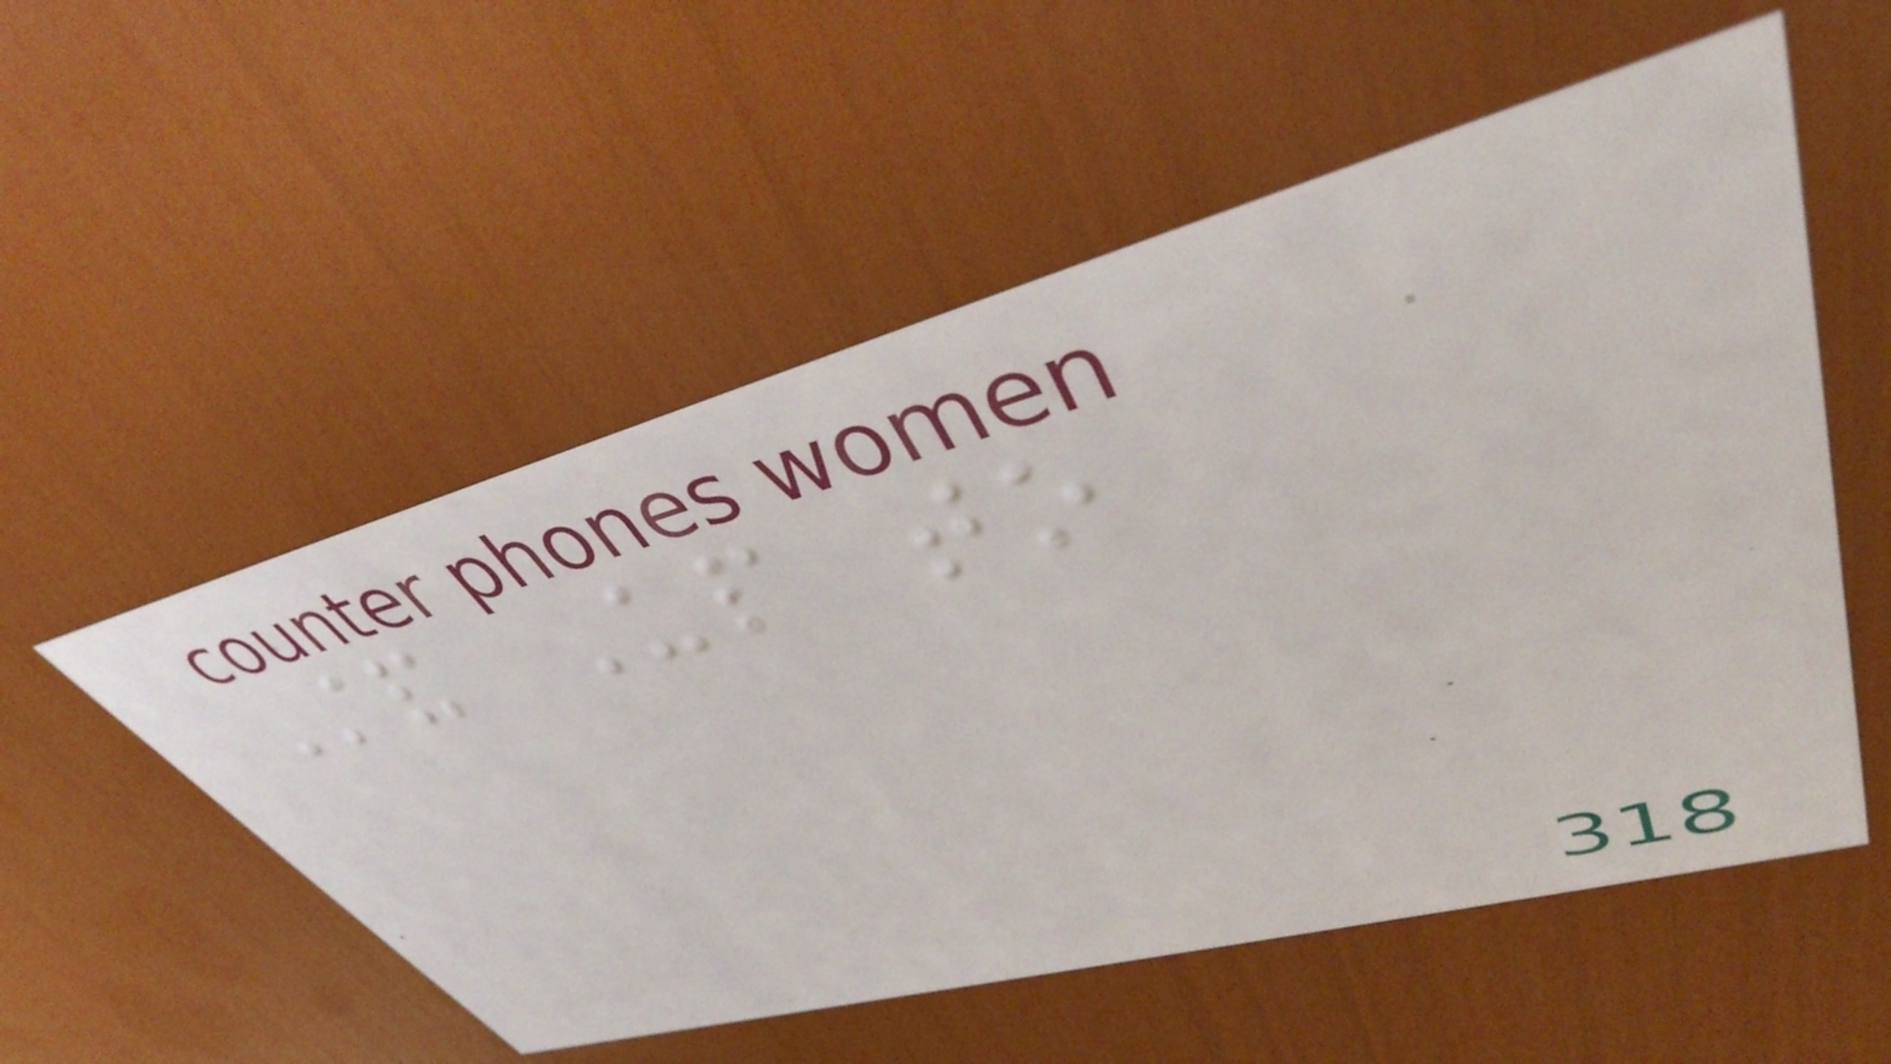Stand Up to
